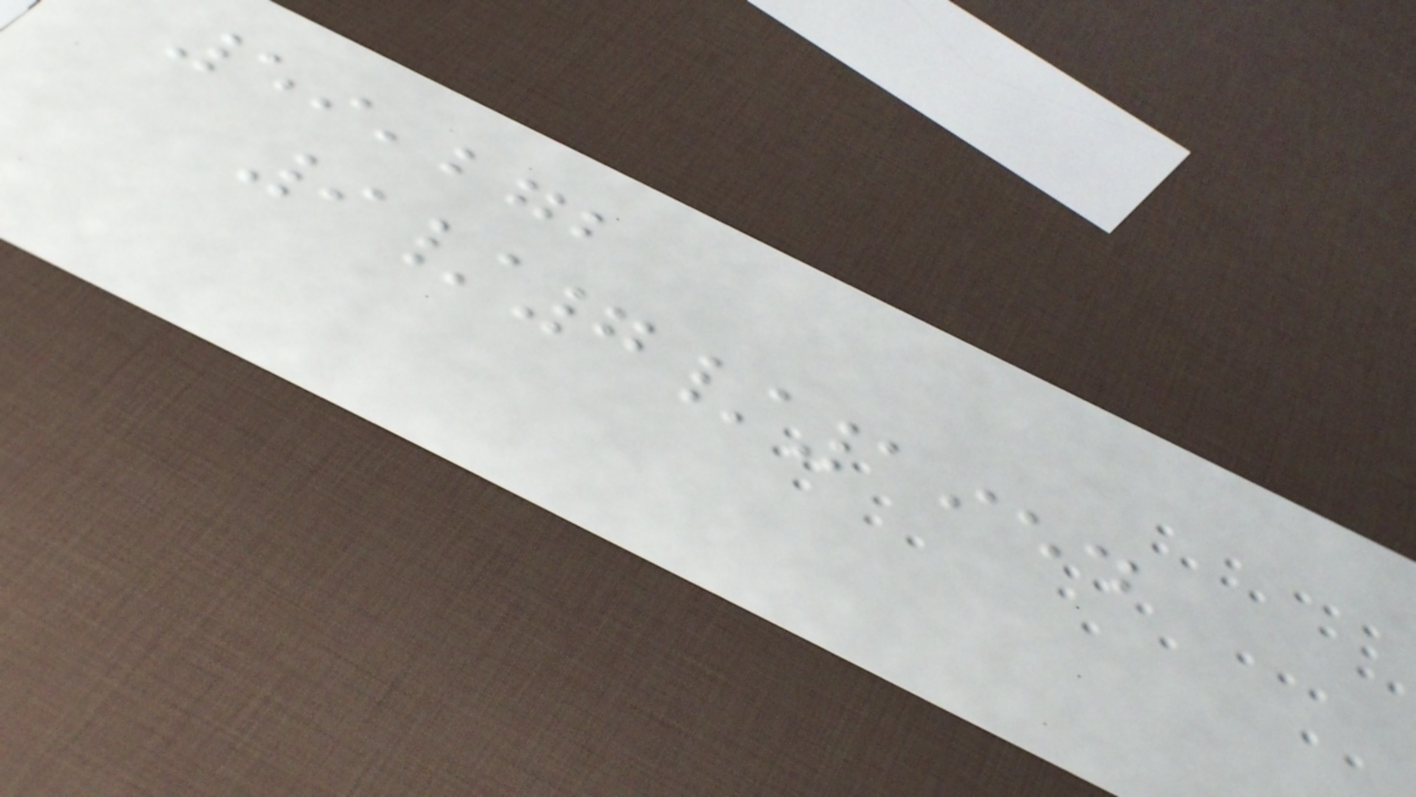59,272
9/7/1954
